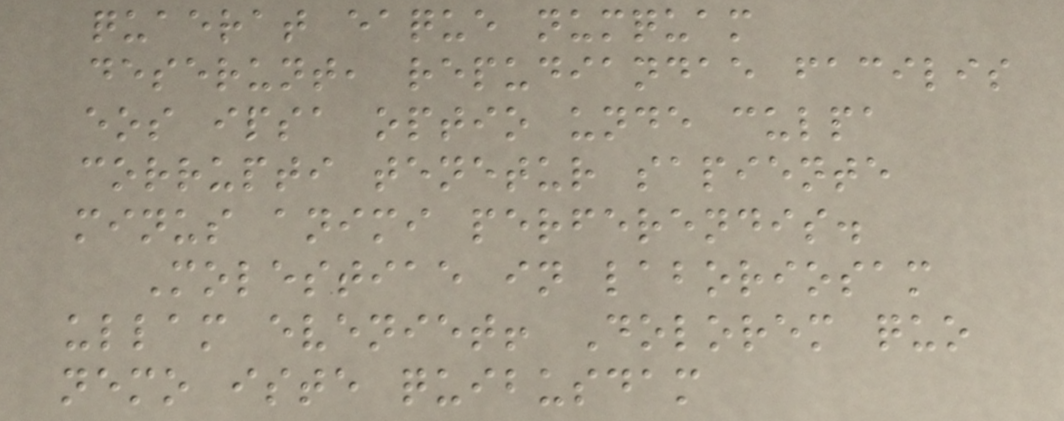quaerat eaque numquam
deserunt, repudiandae facilis
eos ipsa optio unde culpa
corrupti tenetur sapiente
minus animi perferendis.
Molestiae in laboriosam
ullam eveniet! Dolorem quo
nemo iste quibusdam
